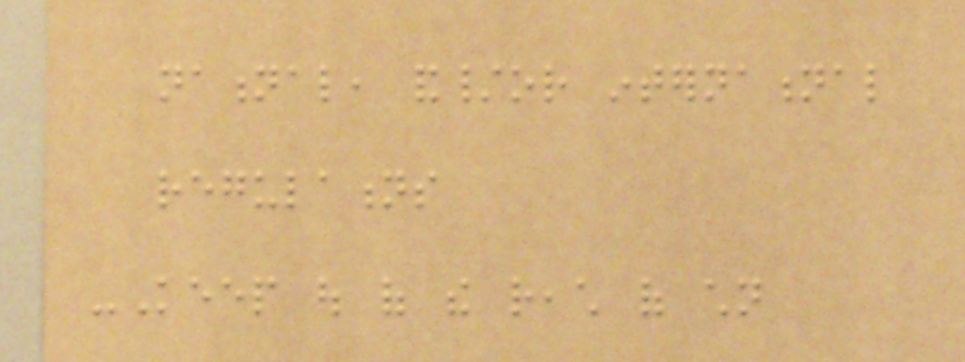national, and/or international
regulations
-Keep out of the reach of children
